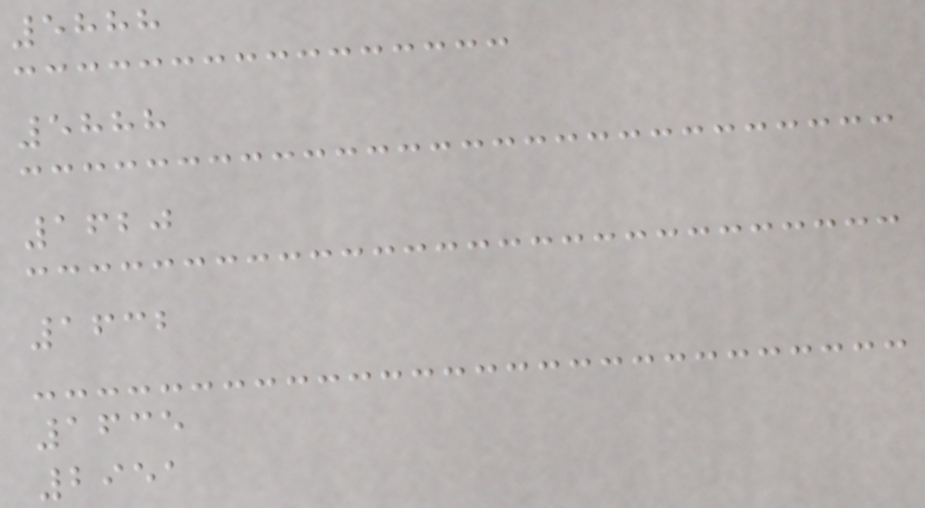5888
5888
1620
1632
1635
2951
